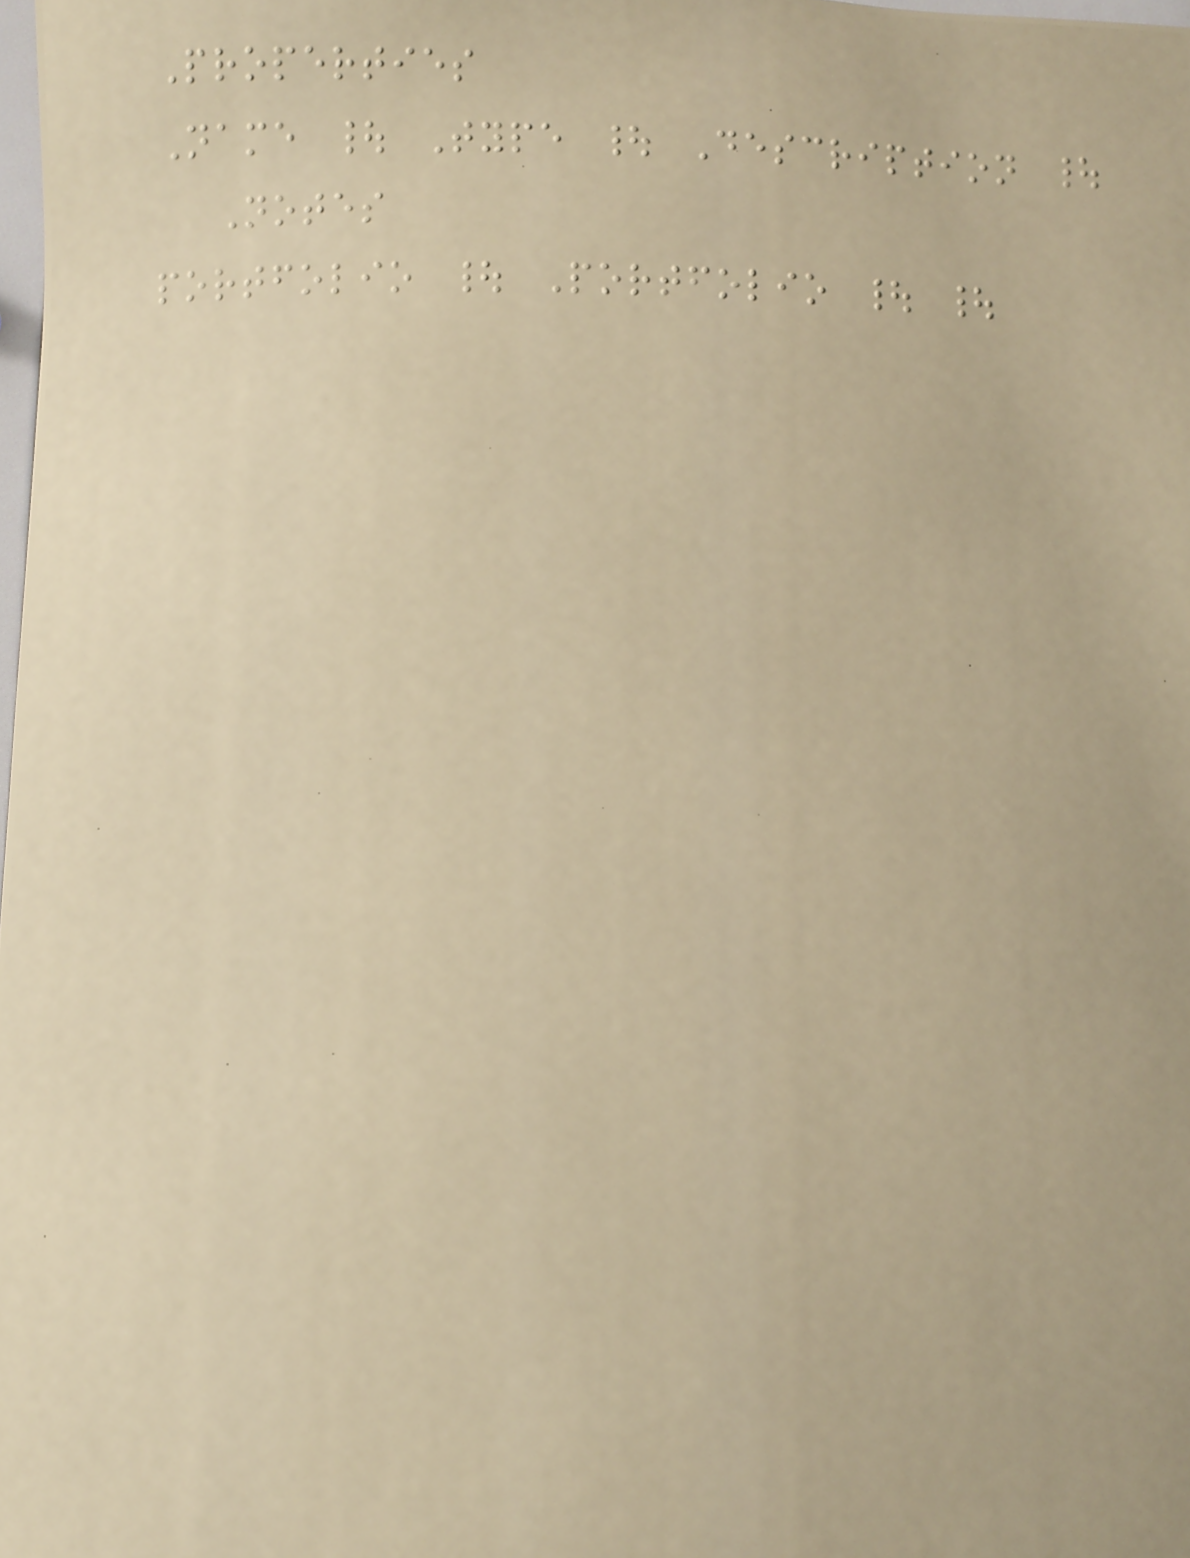Properties
Name | Type | Description |
Notes
portfolio | Portfolio | |
